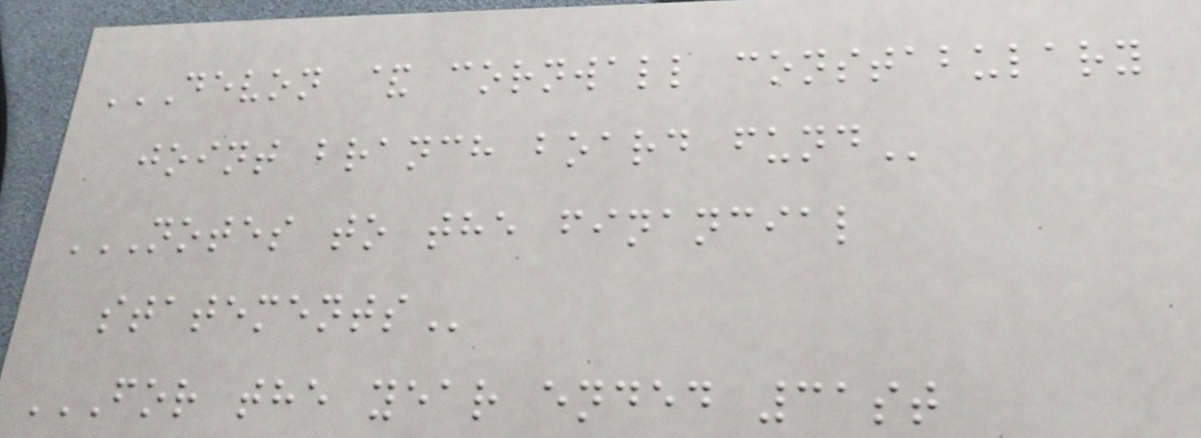DEVON & CORNWALL CONSTABULARY
JOINT BRANCH BOARD FUND
NOTES TO THE FINANCIAL
STATEMENTS
FOR THE YEAR ENDED 31ST
